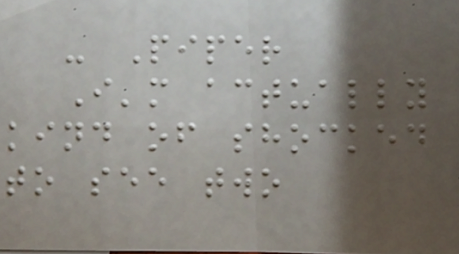- Piper
I'm actually
kind of shocked
to see two
